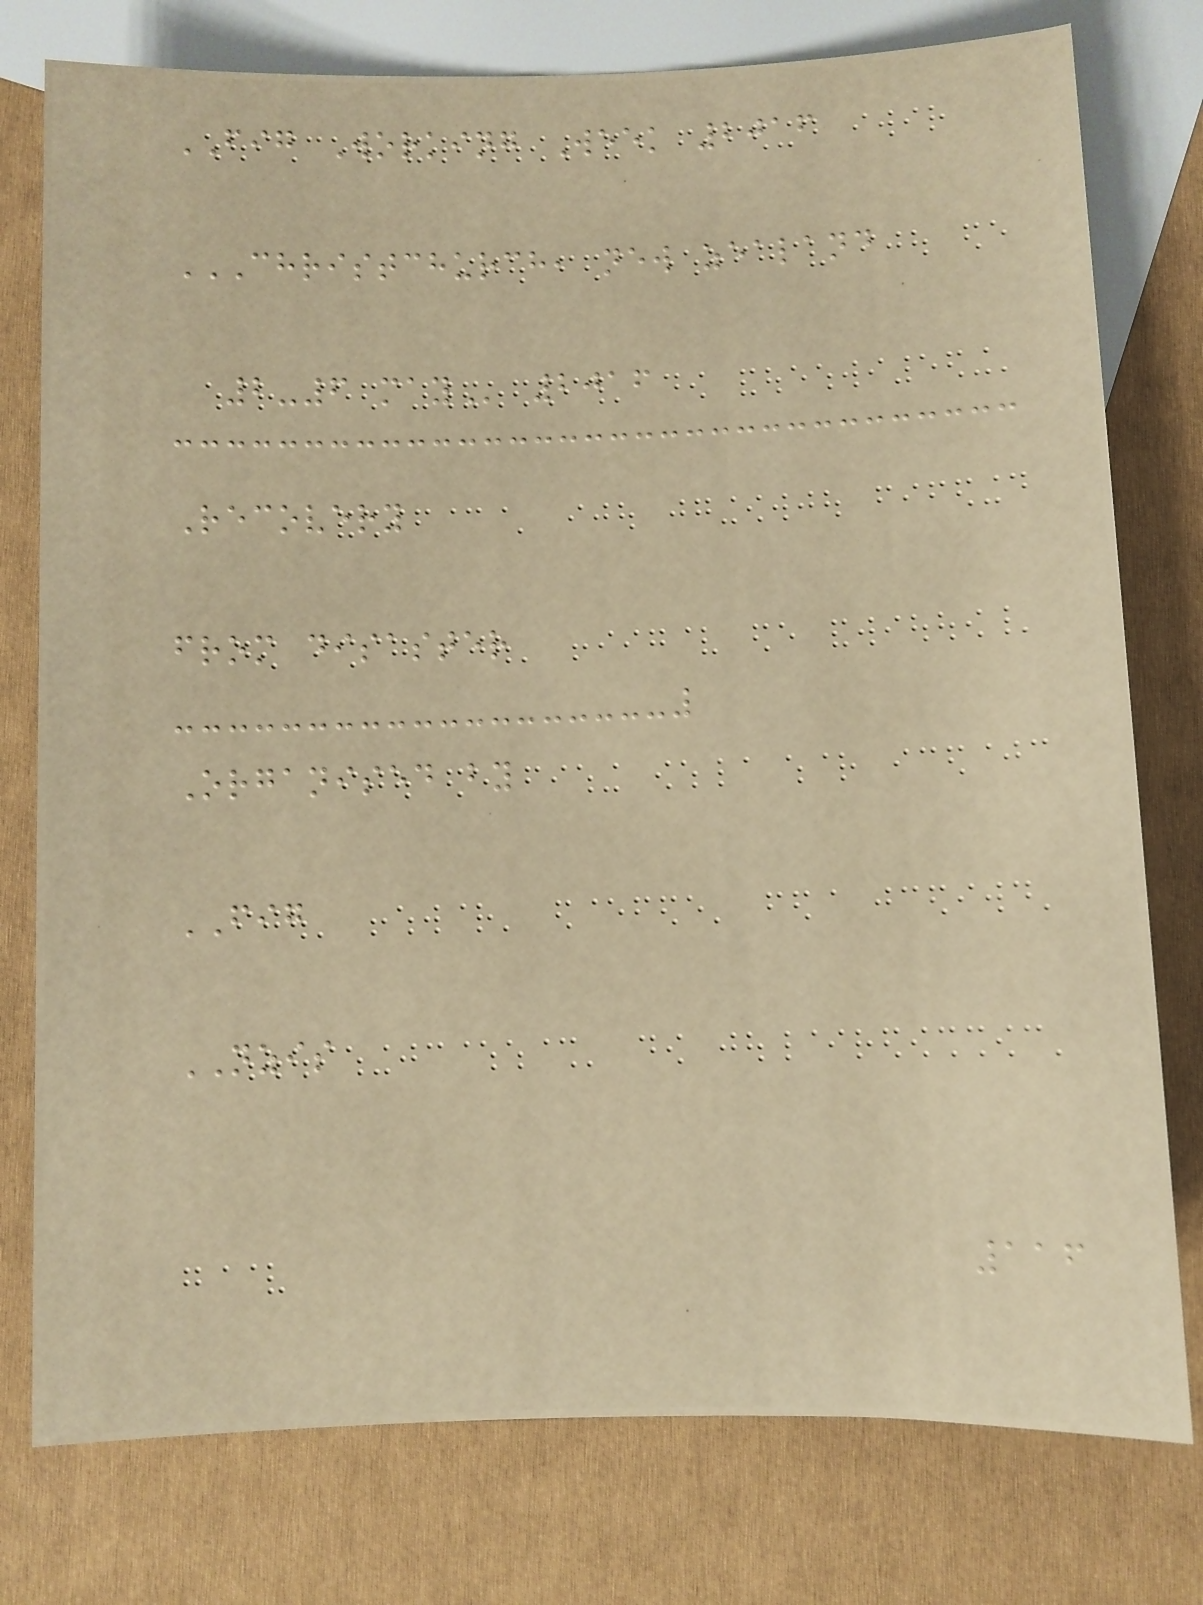FIG Working Week 2016
CHRISTCHURCH, NEW ZEALAND
2-6 MAY 2016
Recovery
from disaster
Organised by
FIG
NZIS
116
